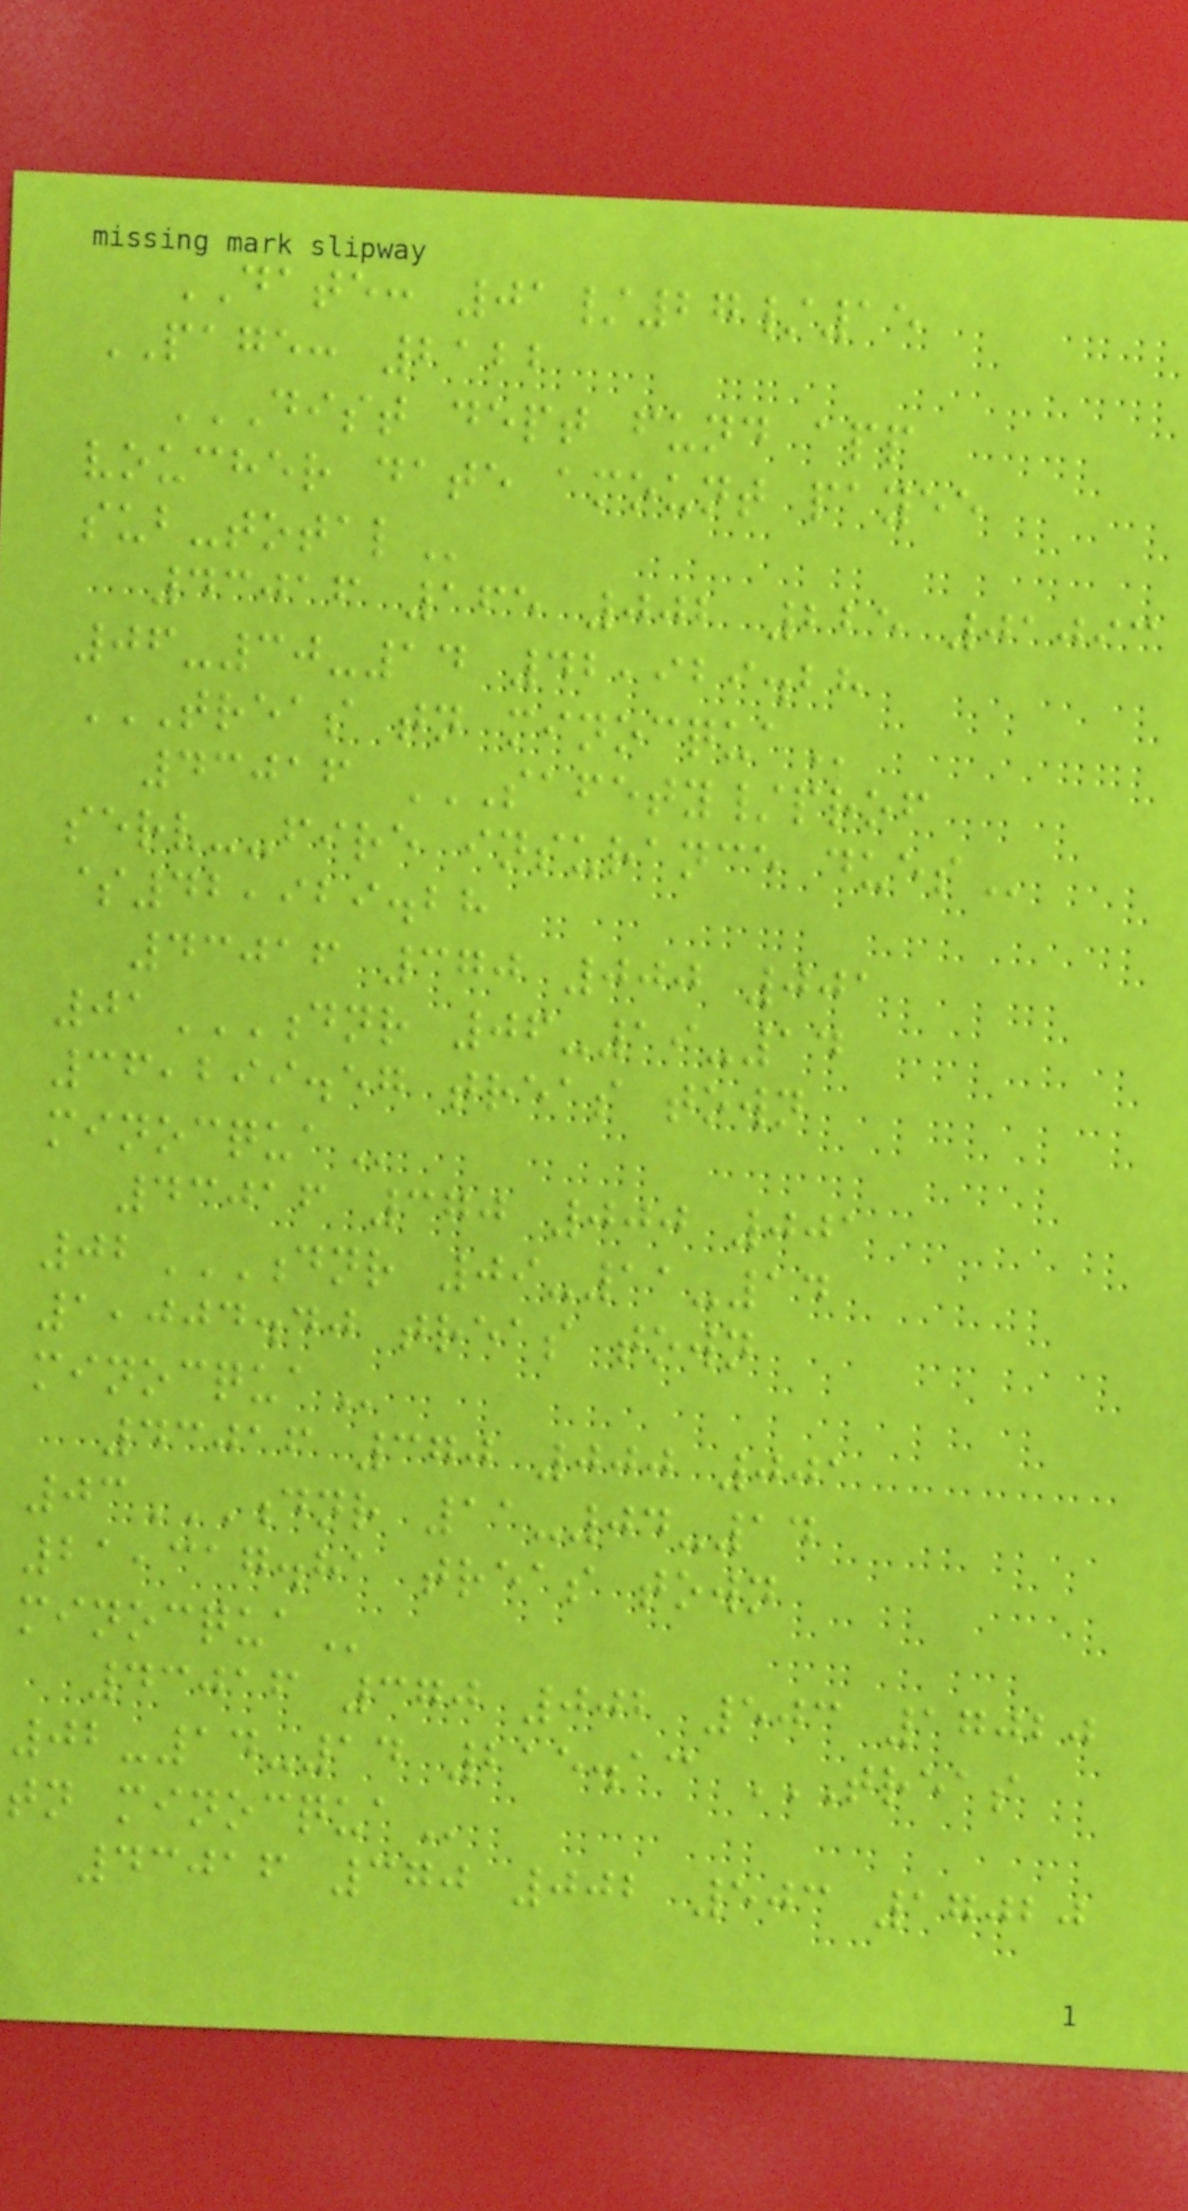DATE: 01/27/15
PAGE: 2122
DIST DEPT FUND APP
VOUCHER DATE AMOUNT PAYEE
SUB-TOTAL
43016 165 002 225 01093
06-30-14 42,929.28
TREAS TN MINOCQUA
43016 SAFETY/PROF
SERV--FIRE INSURANCE DUES
$42,929.28
43016 370 000 001
01DNR 06-19-14
36,299.57 TREAS TOWN
MINOCQUA
43016 370 000 001
02DNR 09-11-14
1,004.40 TREAS TOWN
MINOCQUA
43016 370 000 001
03DNR 11-04-14
21,317.81 TREAS TOWN
MINOCQUA
43016 370 002 503 17020
02-14-14 215.13 TREAS
TN MINOCQUA
43016 370 002 503 17020
